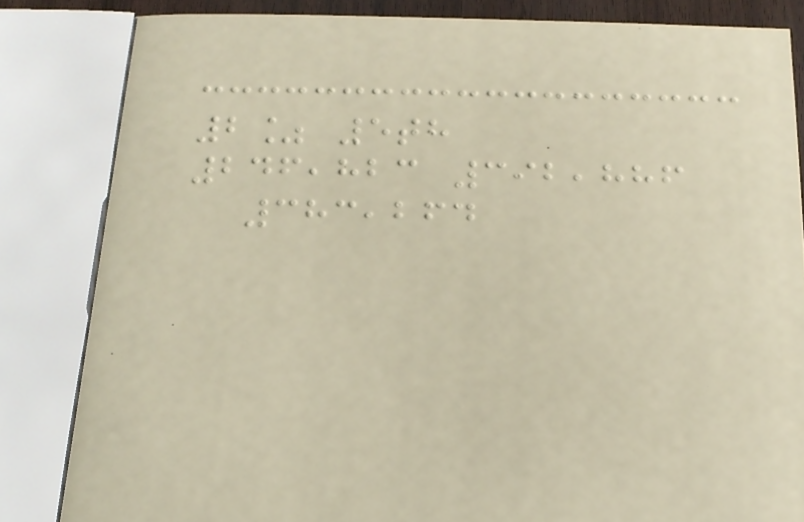2% 5th
246,823 392,886
383,264
